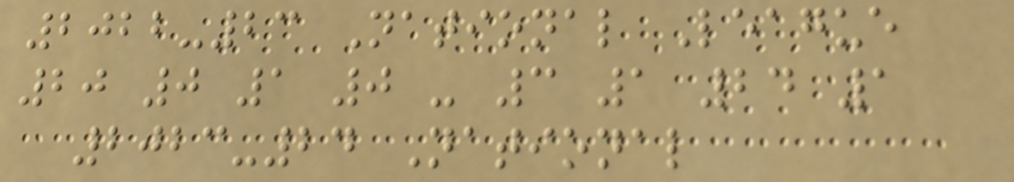2022-23 National League
20 0 1 0 - 3 1 24 1
2023-24 National
